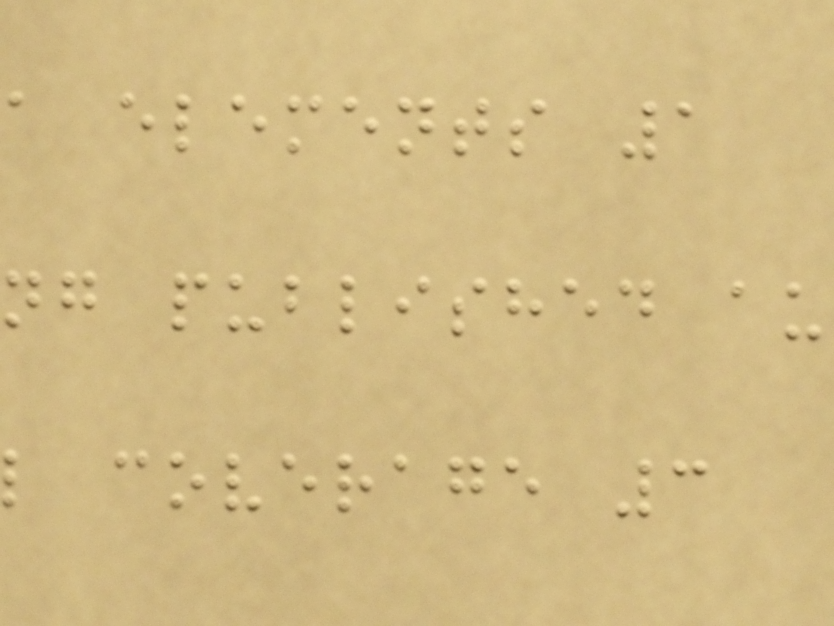a elements 1
ng published au
coverage 3
